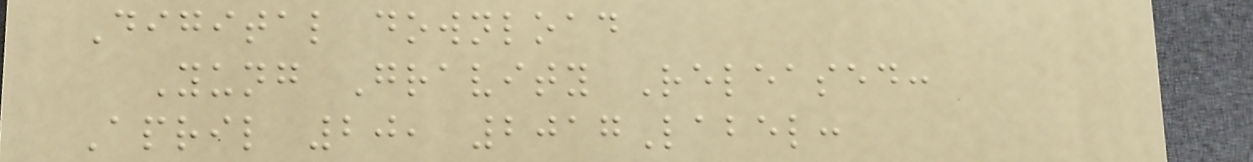Digital download
Yung Gravity Released:
April 20, 2017Label:
